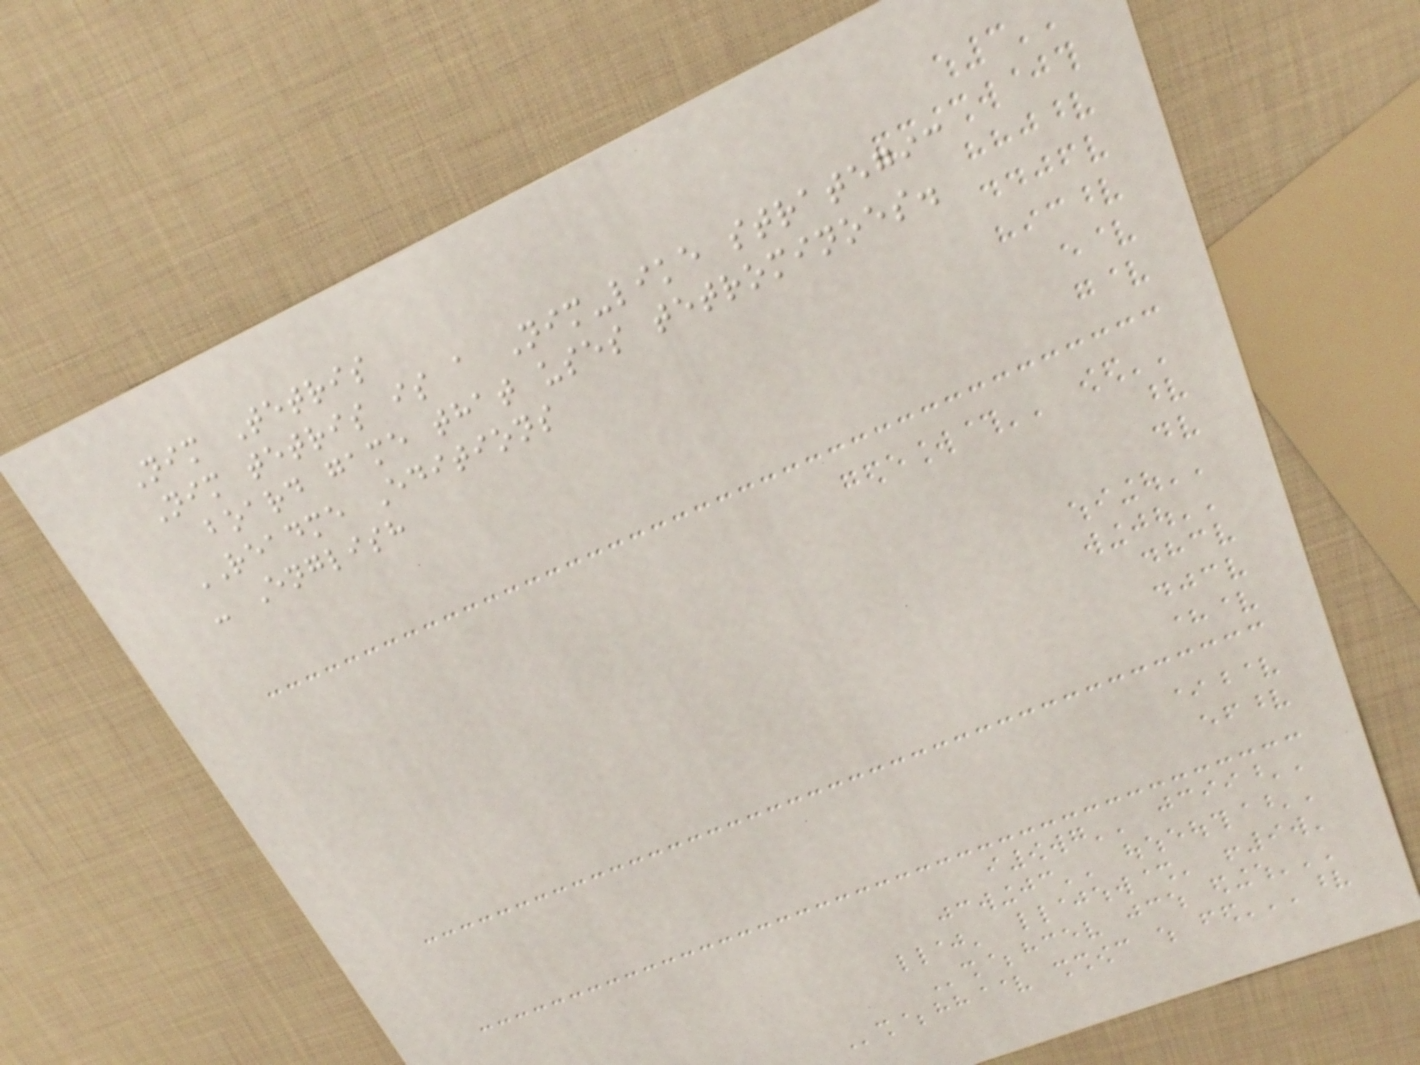Nim Tetris
Nim tetris is a Nim-like strategic
board game that uses tetrominoes.
README Editions
- English
